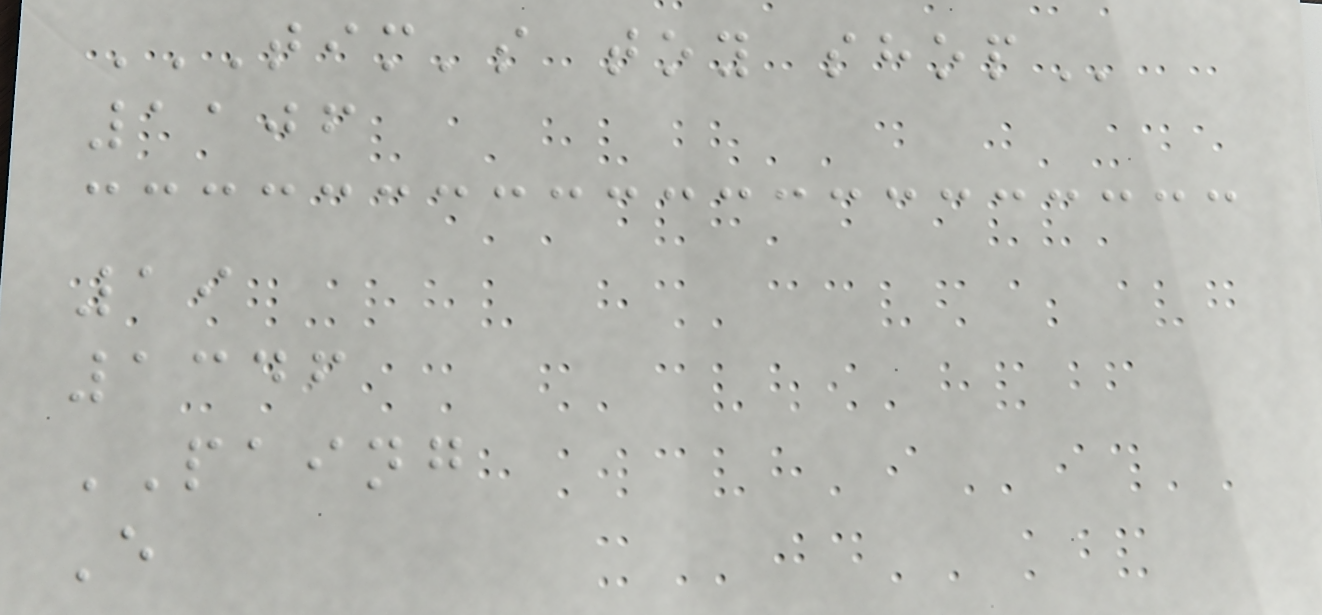TIM'S TOY SHOP
1106
19
1346
PAING
E
